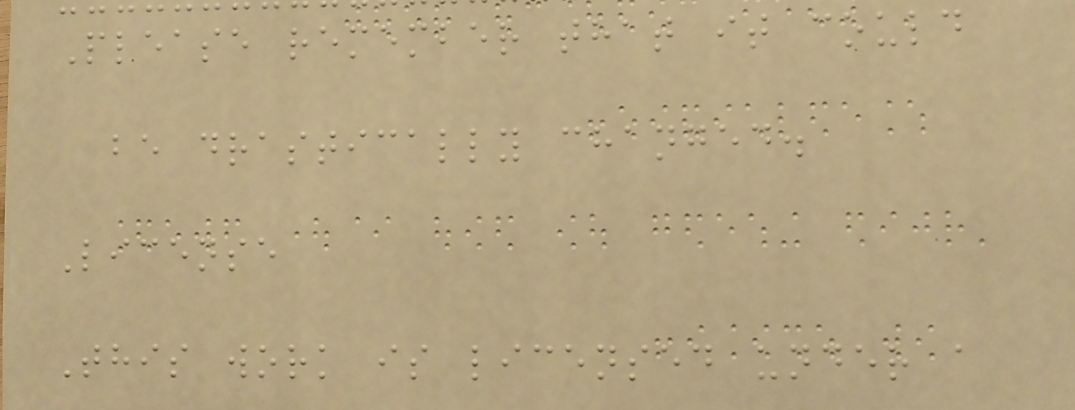Please remember that it could
be drastically changed.
License
This work is licensed under a
